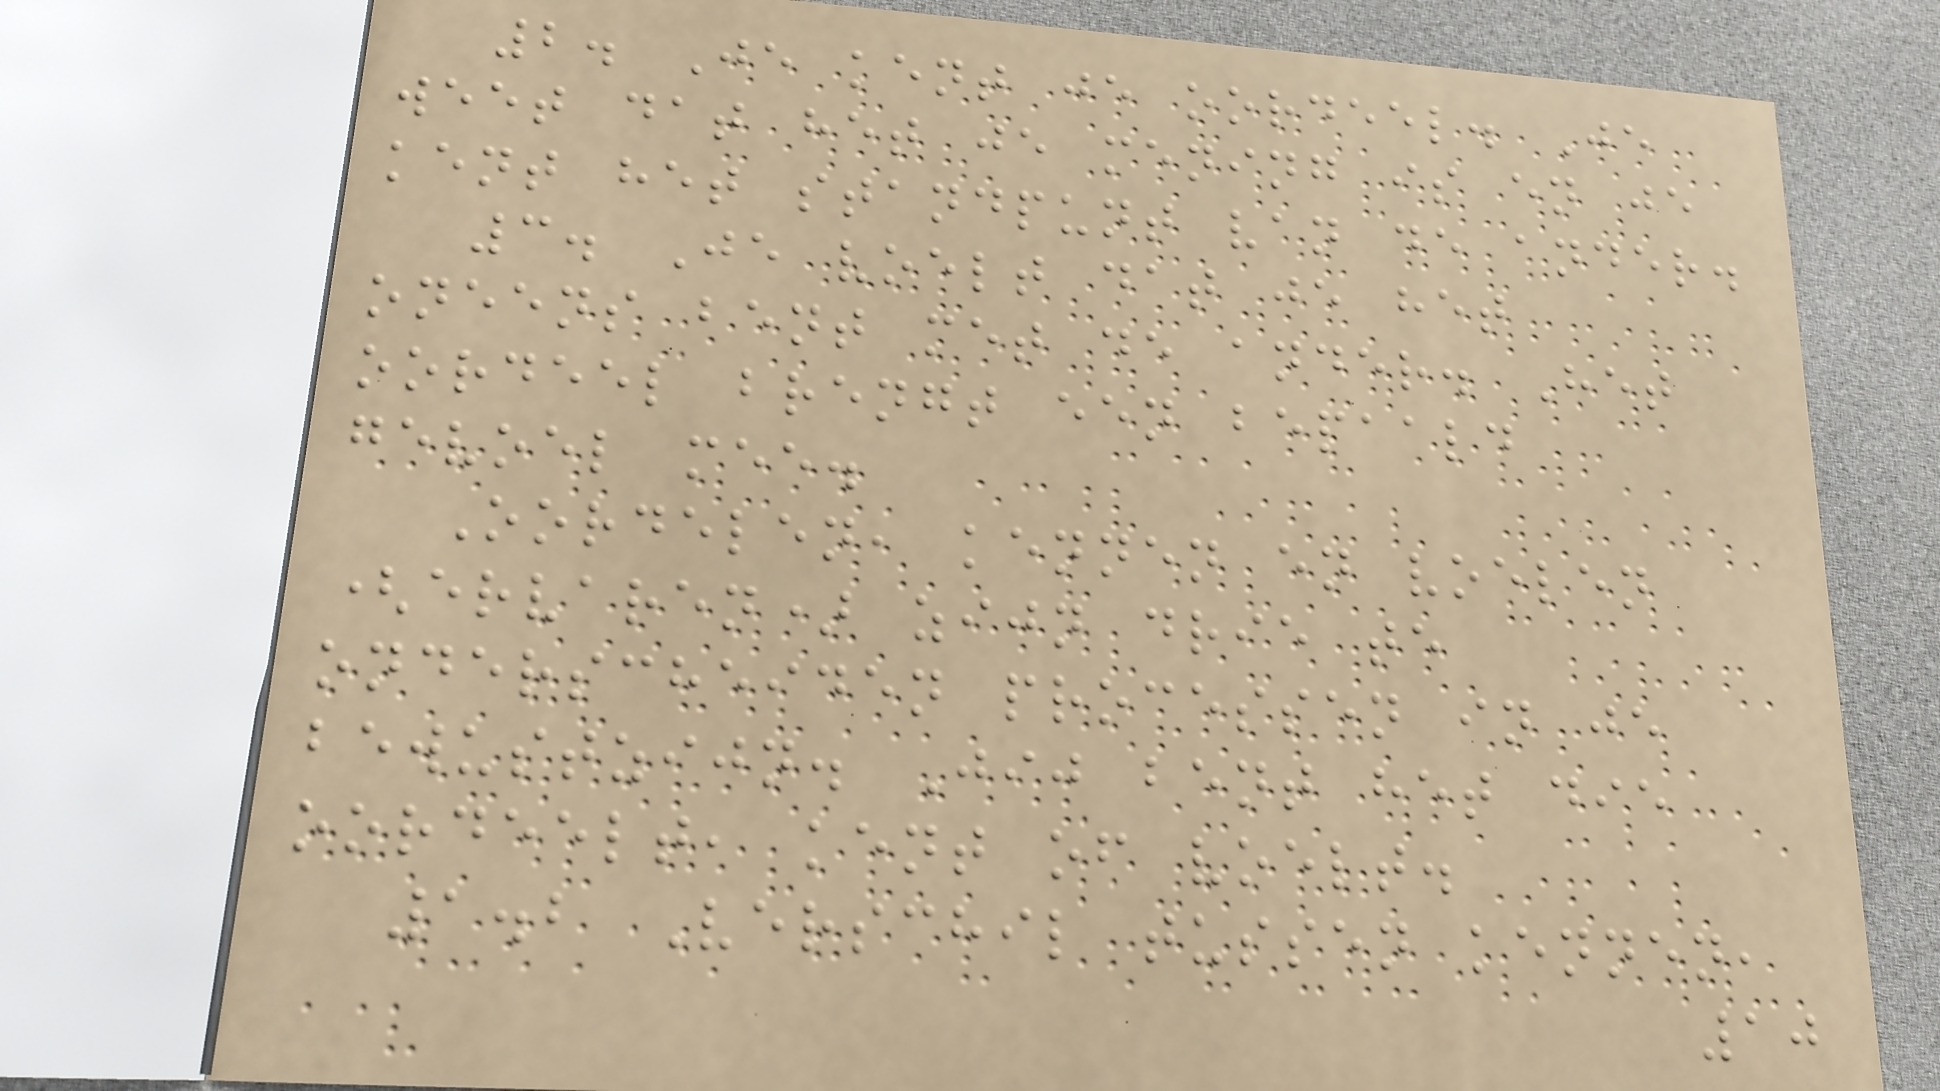2. Je kent je oordeel. Je
weet dat het je mening is en je
kent het standpunt van de ander.
3. Je voelt dat je het
oneens bent met de ander. Het
oordeel brengt een bepaald
gevoel mee.
Oordelen, kennen en voelen
(ervaren) zijn drie te
onderscheiden processen in je
bewustzijn. Jij bent het die
oordeelt, kent of voelt.
1.2 Verschil tussen kennen,
10
